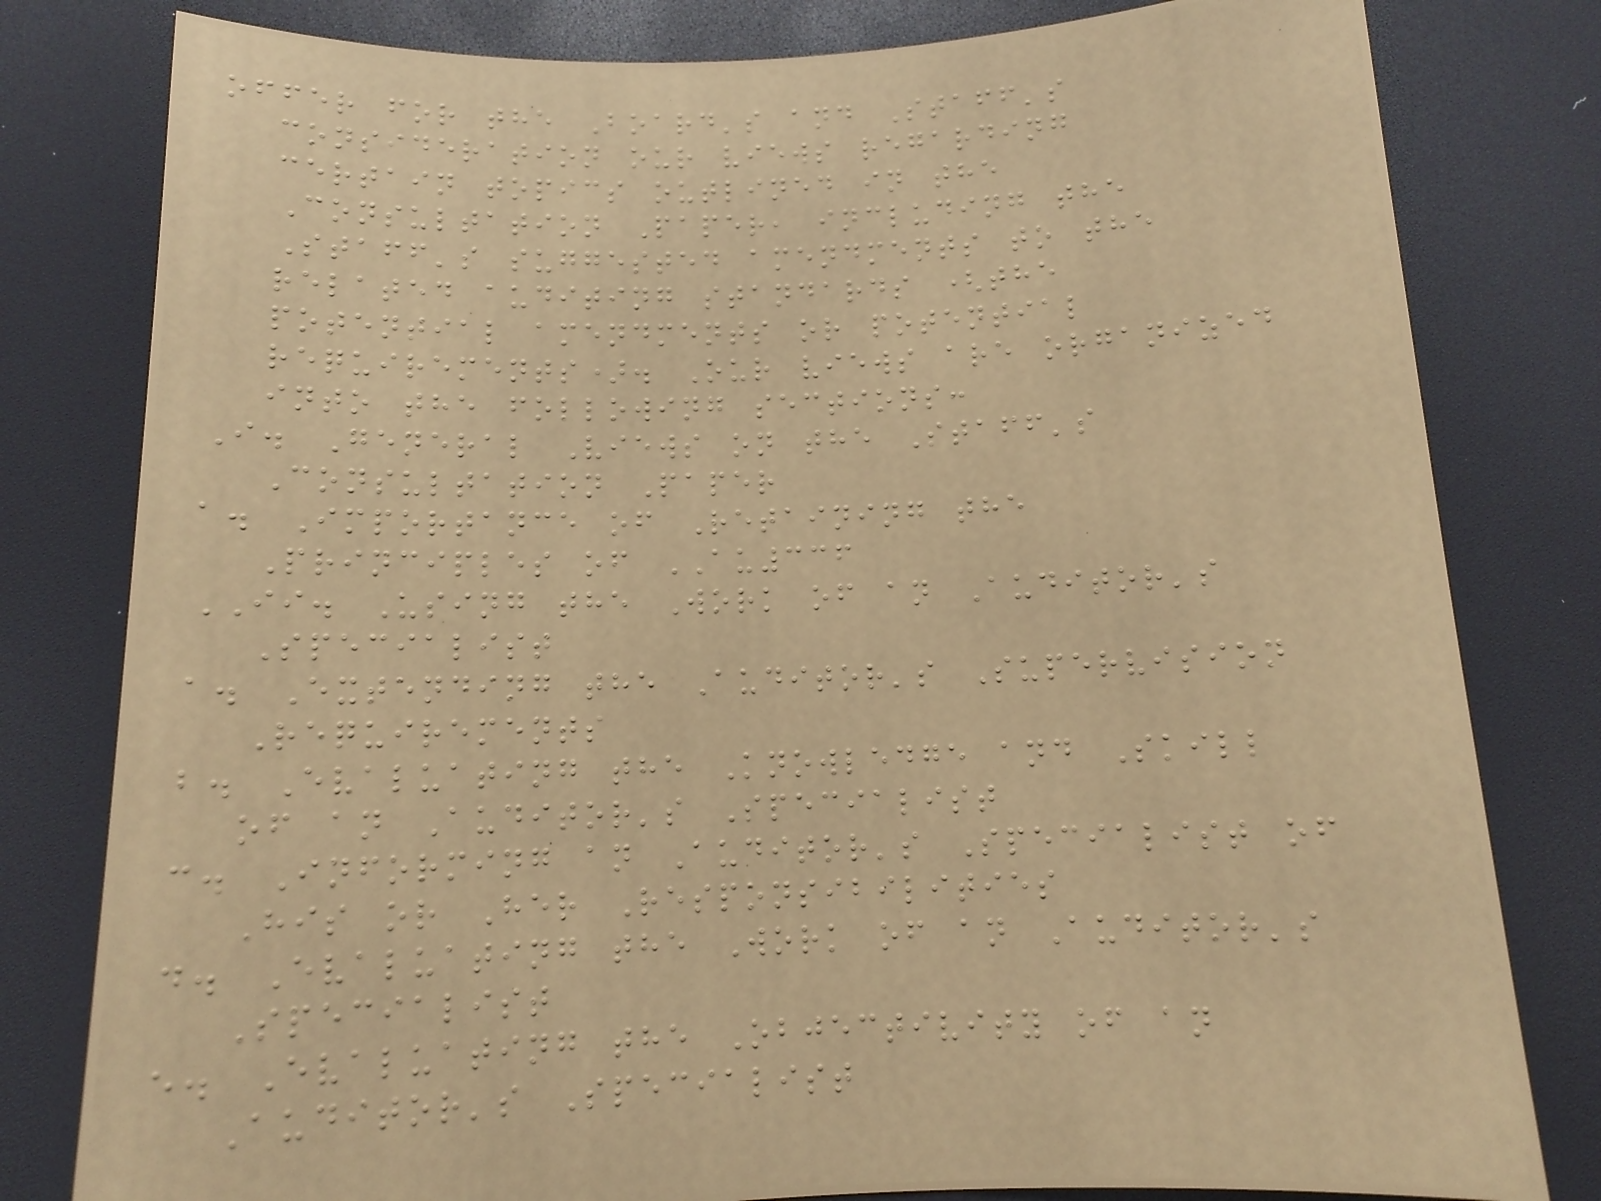offer for the Board's and Staff's
consideration our views regarding
certain topics outlined in the
Consultation Paper, including the
Staff's suggested amendments to the
related auditing standards (the
potential amendments or potential
requirements). Our views are organized
into the following sections:
I. General Views on the Staff's
Consultation Paper
a. Importance of Retaining the
Principles of AU336
II. Using the Work of an Auditor's
Specialist
a. Extending the Auditor's Supervision
Requirements
b. Evaluating the Knowledge and Skill
of an Auditor's Specialist
c. Informing an Auditor's Specialist of
His or Her Responsibilities
d. Evaluating the Work of an Auditor's
Specialist
e. Evaluating the Objectivity of an
Auditor's Specialist
